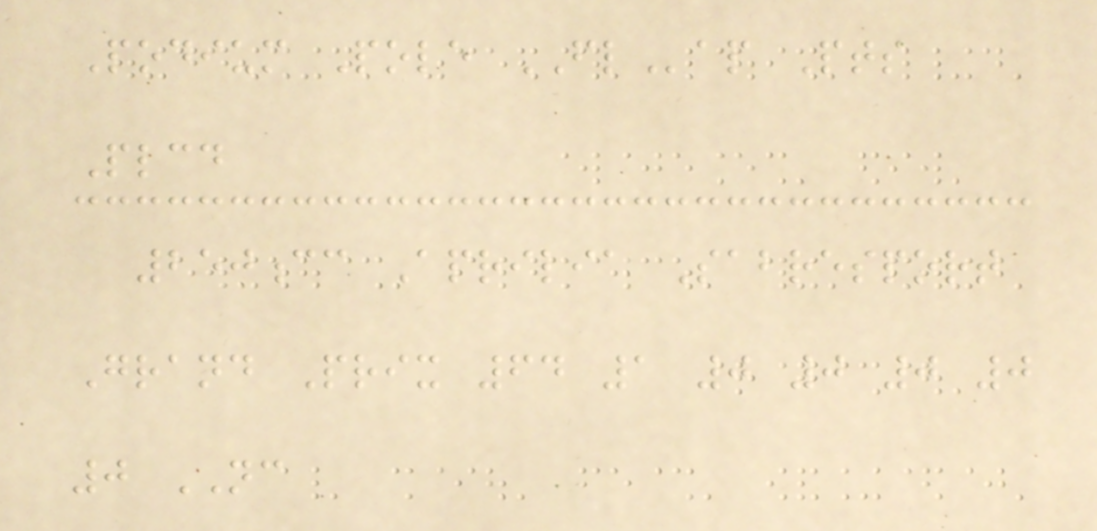Podium Pole FLap Pts
Plcd
250cc Aprilia Sabresport
Grand Prix 64 1 0 0 0 0
0 NC
